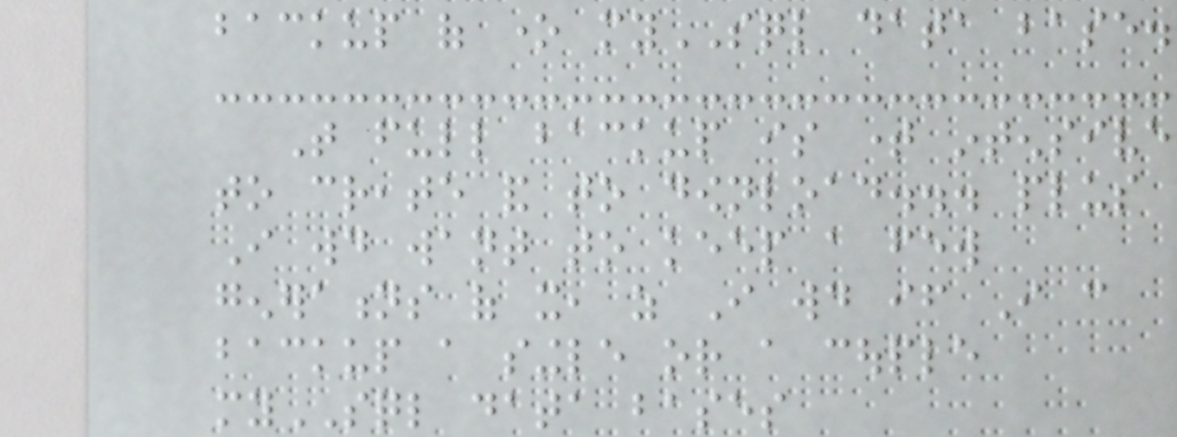backup of one mySQL data base.
That full backup is time intensive
to create and to download... plus
I would want to keep a few
generations of it, as I would if I can
backup a single or a couple
mySQL data bases
